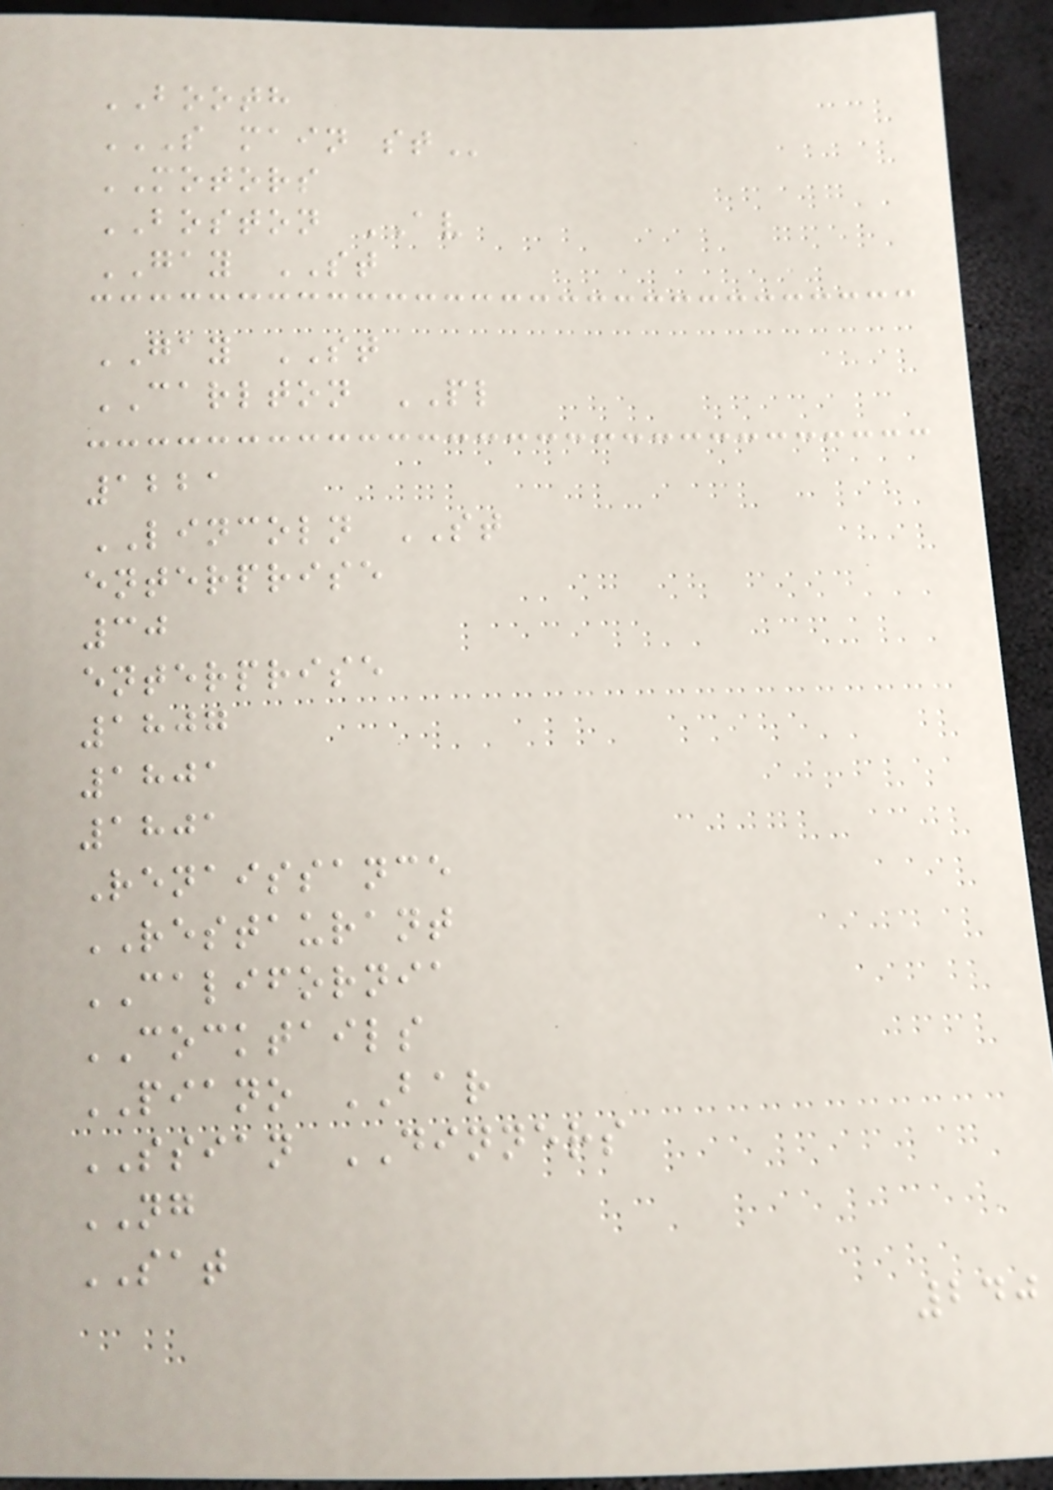BOOTH
S MAIN ST
MOTORS
BOSTON AV
GAY ST
GAY ST
CARLTON PL
1221
LINCOLN ST
enterprise
30
enterprise
1807
1801
1801
Renaissance
RESTAURANT
CALIFORNIA
COCKTAILS
PIANO BAR
SSIAN DINNERS
NG
SAT
240
